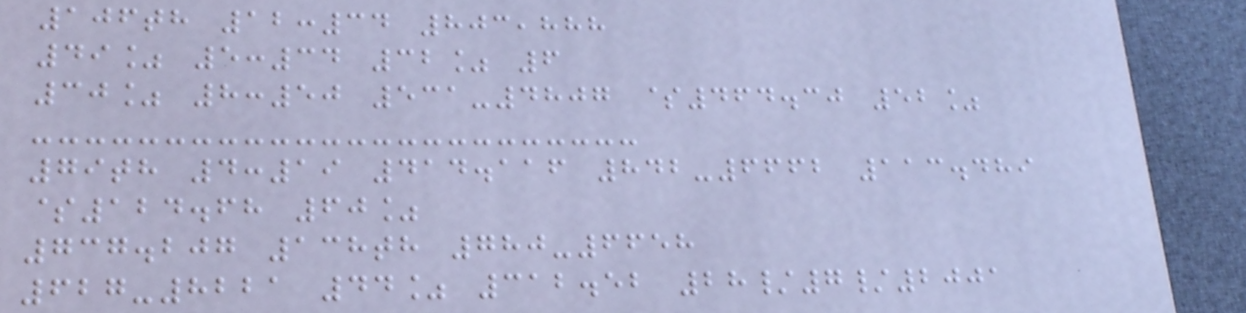106th 12:34 803,888
49% 5:34 32% 6
30% 8:50 531-4807 $464.30 52%
79th 4:19 414.116 842-6662 113.489
$124.68 60%
737.207 138th 780-6658
627-8221 44% 312.52 28/7/2001
